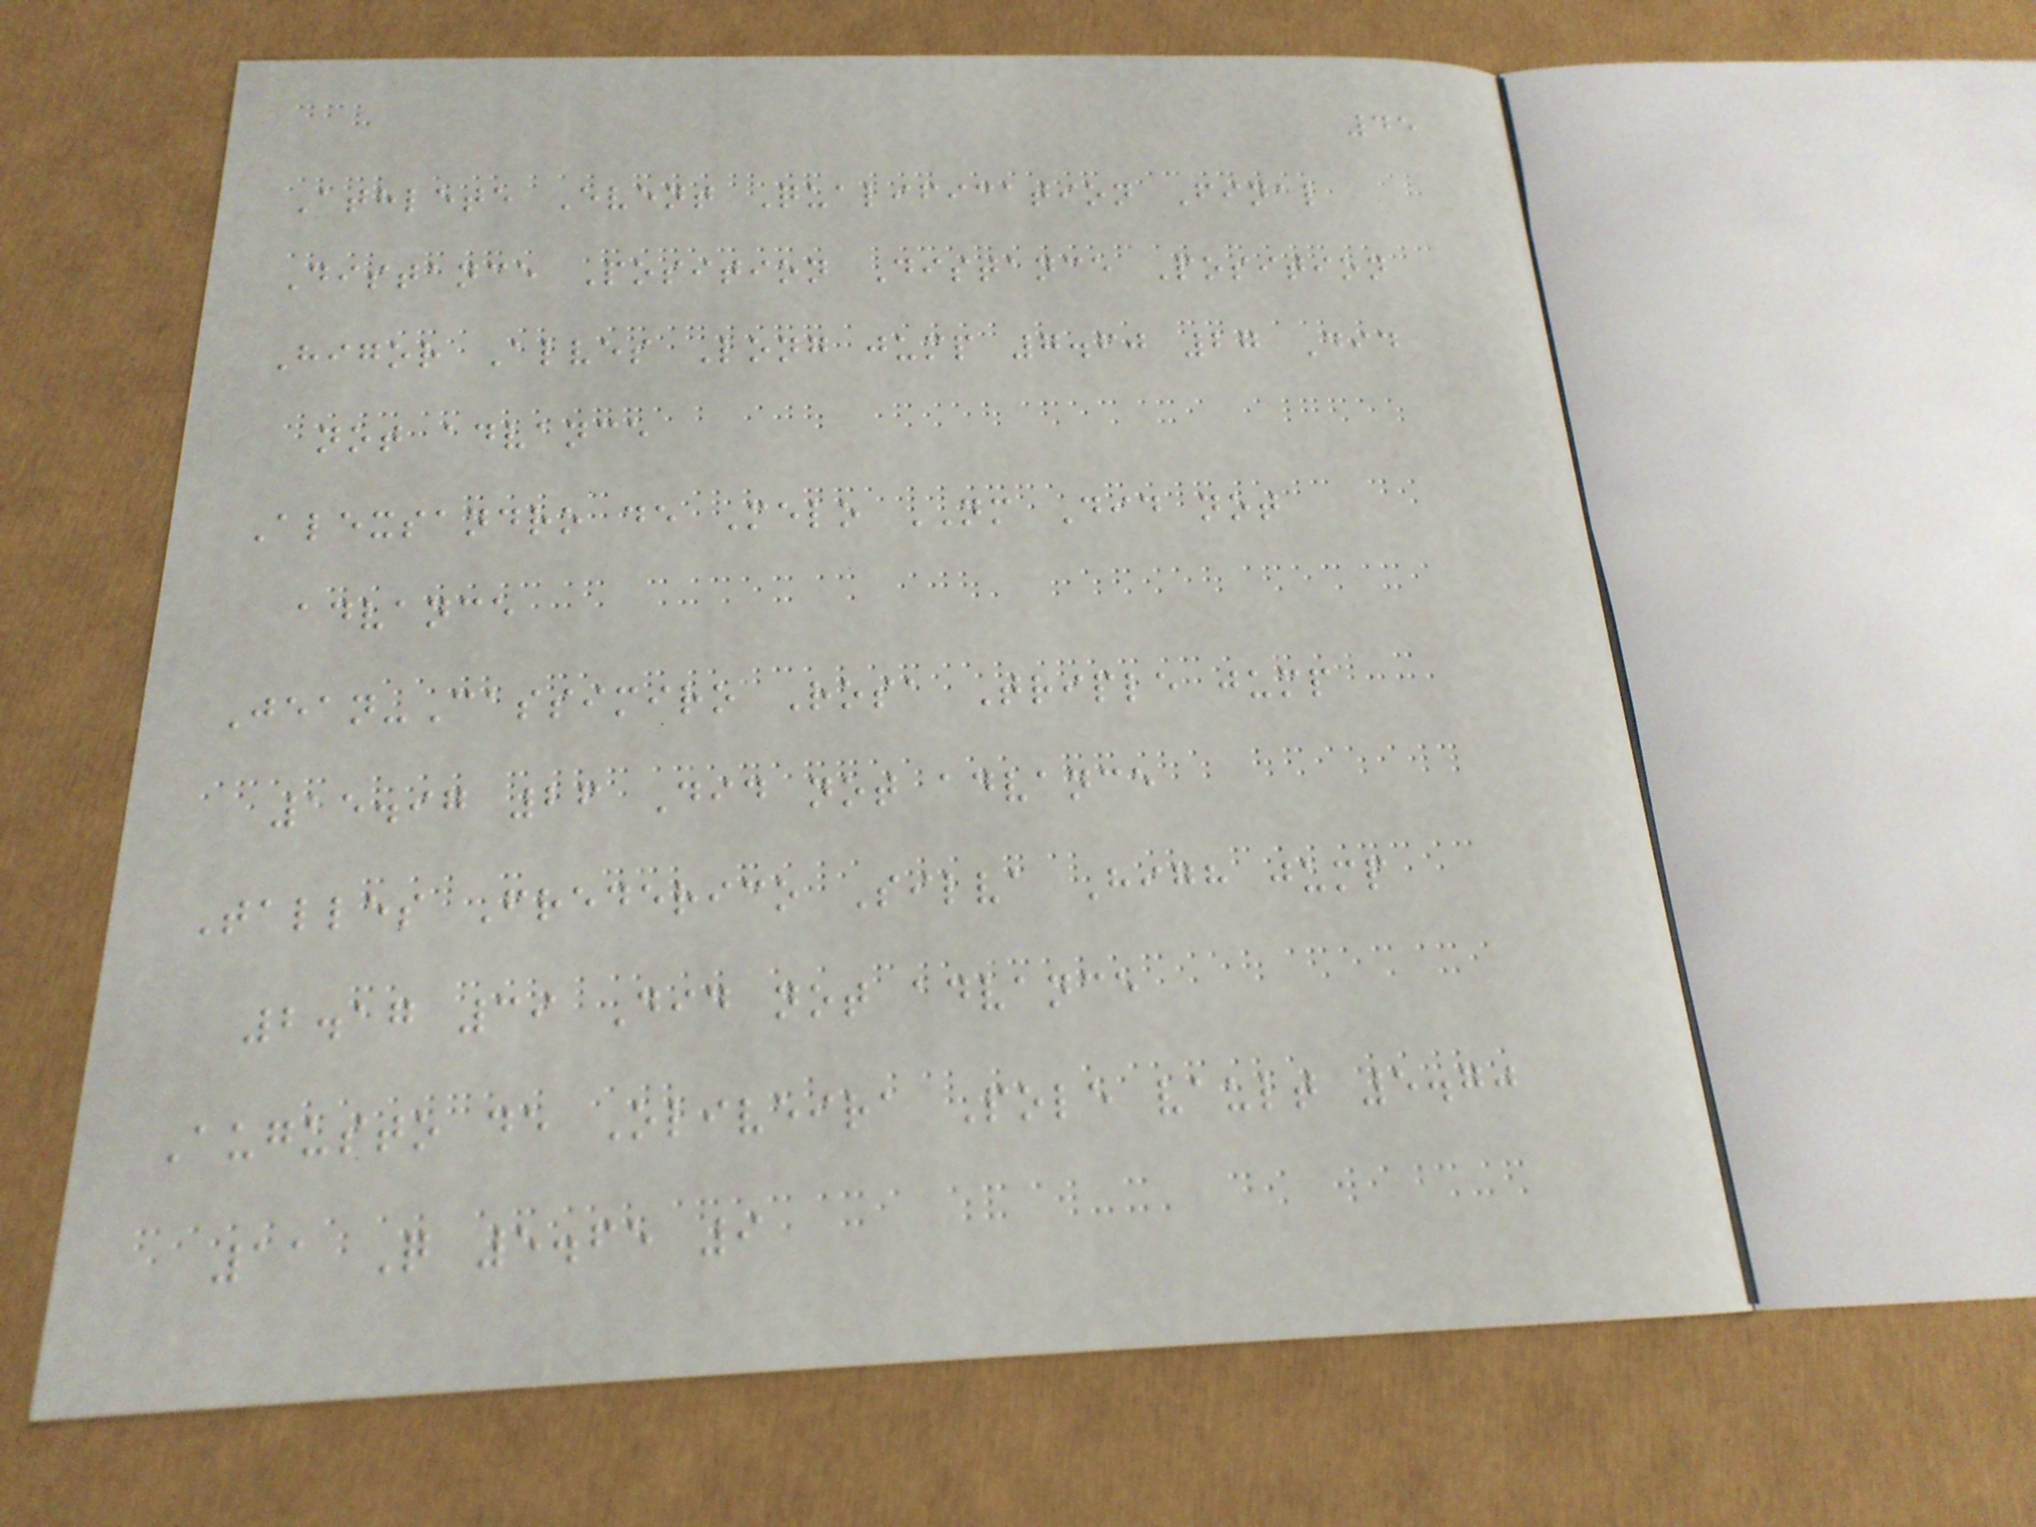45
Athlete Event Qualification Final
Distance Position Distance Position
Higor Alves Long jump 7.60 27 Did
not advance
Alexsandro de Melo NM Did not
advance
Jean-Cassimiro Rosa Triple jump
15.97 26 Did not advance
Talles Frederico Silva High jump
2.17 39 Did not advance
Augusto de Oliveira Pole vault 5.70
11 Q 5.65 9
